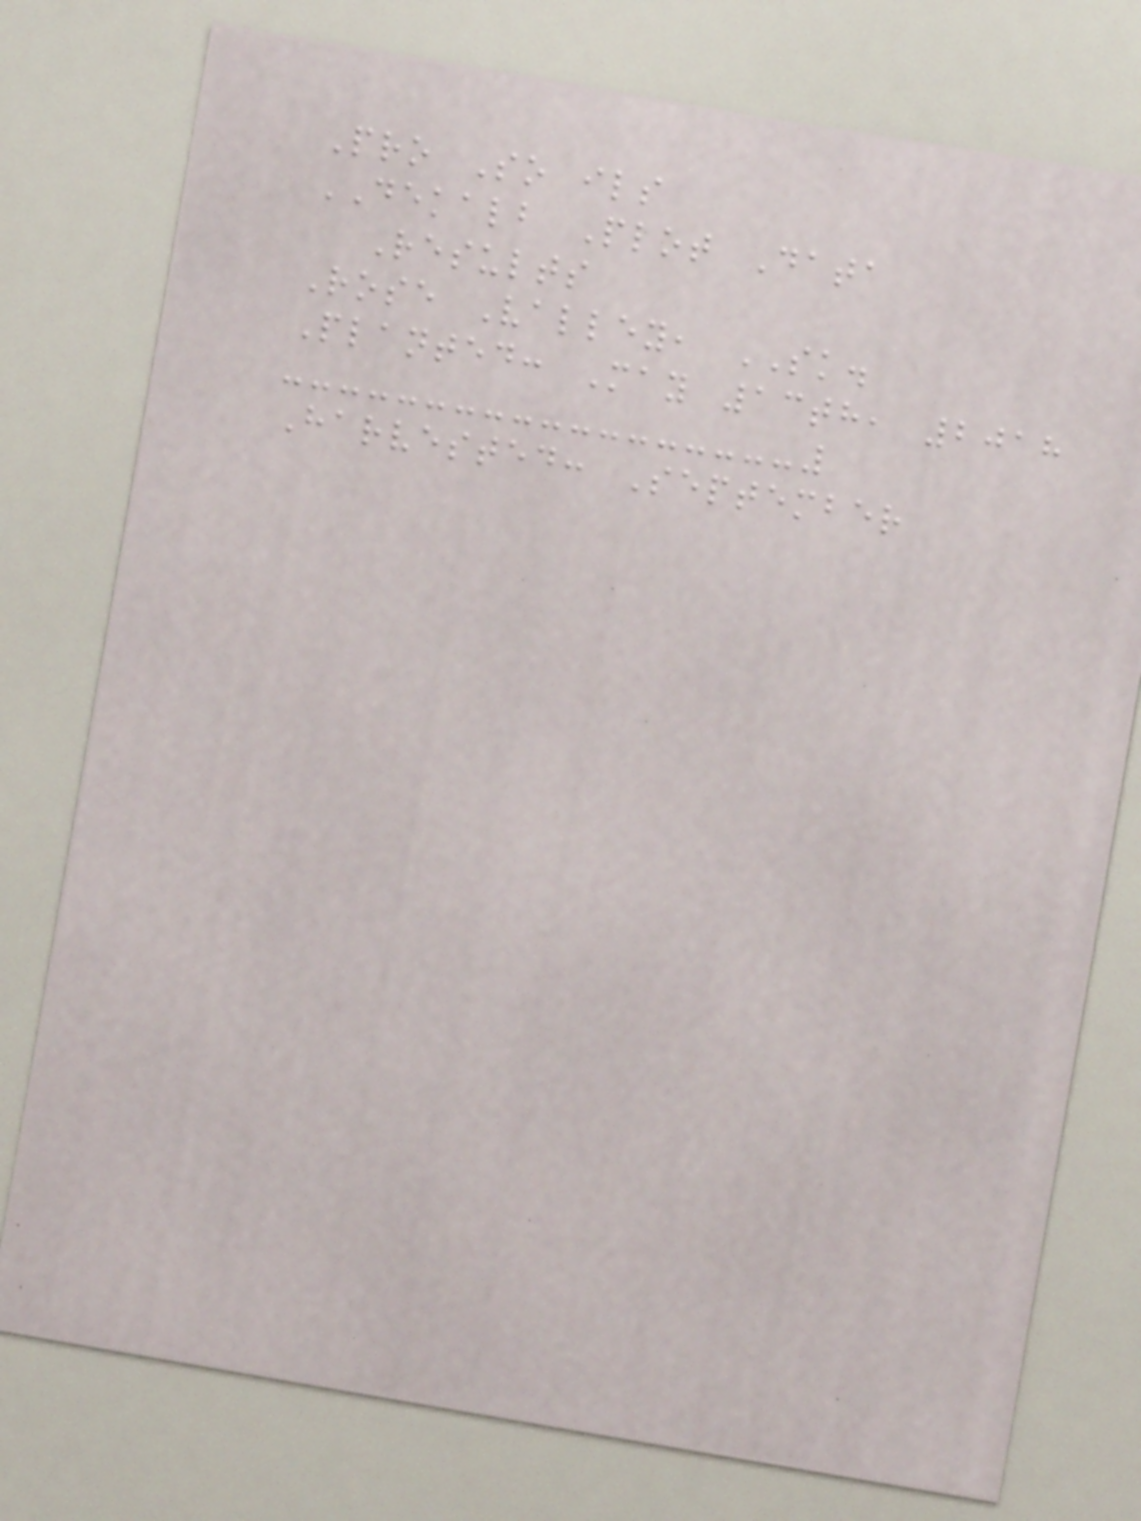Pro So ils
DEKALB Plot Data
Results
Rose Valley, SK.
Planted: May 13th, 2018
Harvested: September
